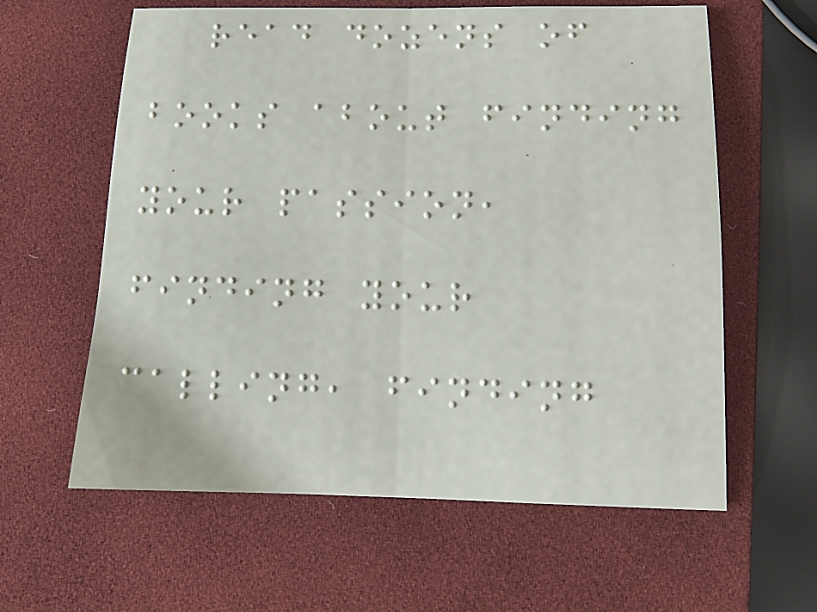read dozens of
books about finding
your passion,
finding your
calling, finding
